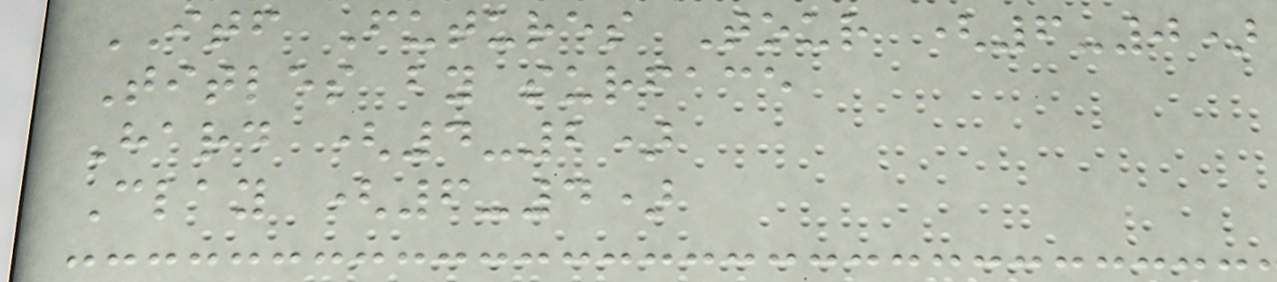ITF Futures Tour (6-0)
Titles by surface
Hard (4-2)
Clay (6-4)
